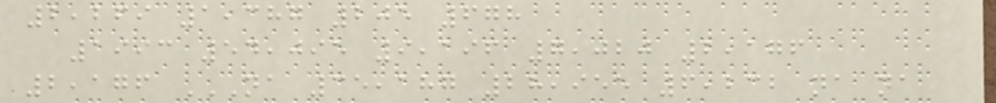2,269 1,387 205 678
1993 54,095 9,196 7,020 2,176
2,176 NA 35,187 28,955 6,232 NA NA
